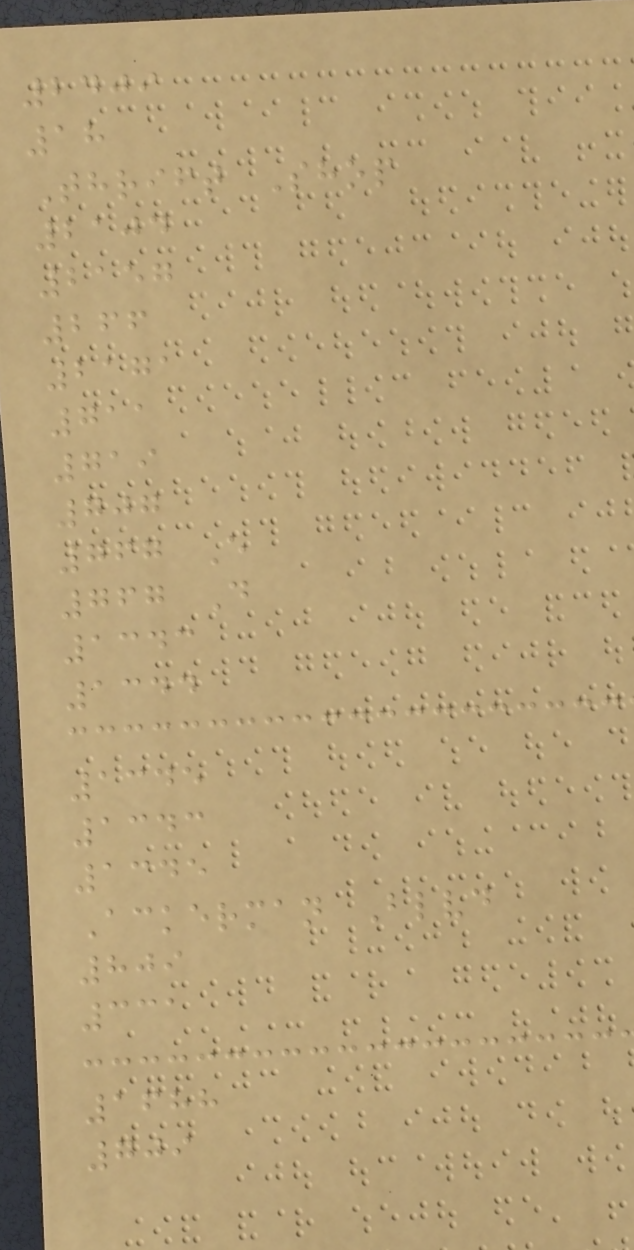2409
18
Thrift Shop
2104
2157
266
2171
711
719
707
767 E
767 D
1343
1344
1345
1343
1345
Ackerman Blvd
809
331
1688
709
